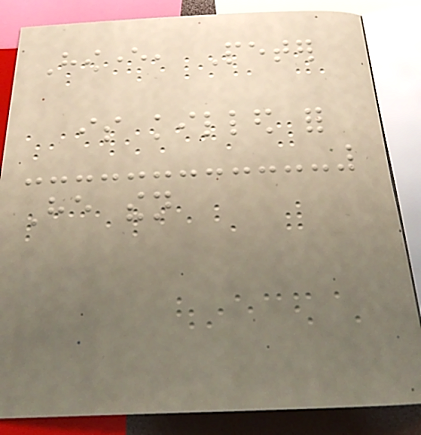However, Peter
is killed for
He then
